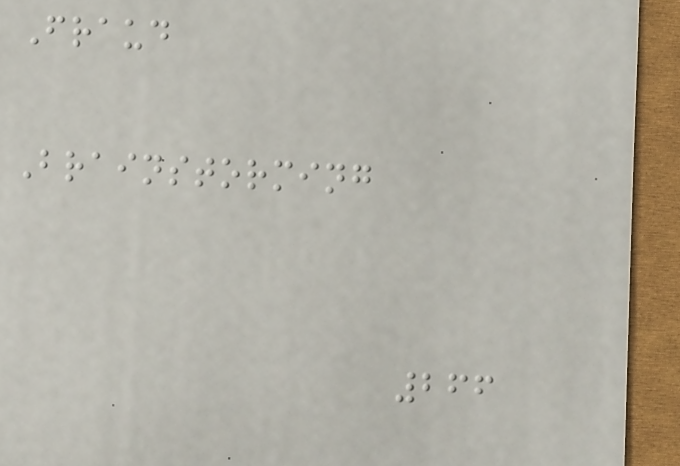Fraud
Brainstorming
266
